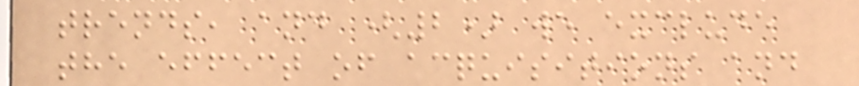trends, and (2) we exclude
the effect of acquisitions and
